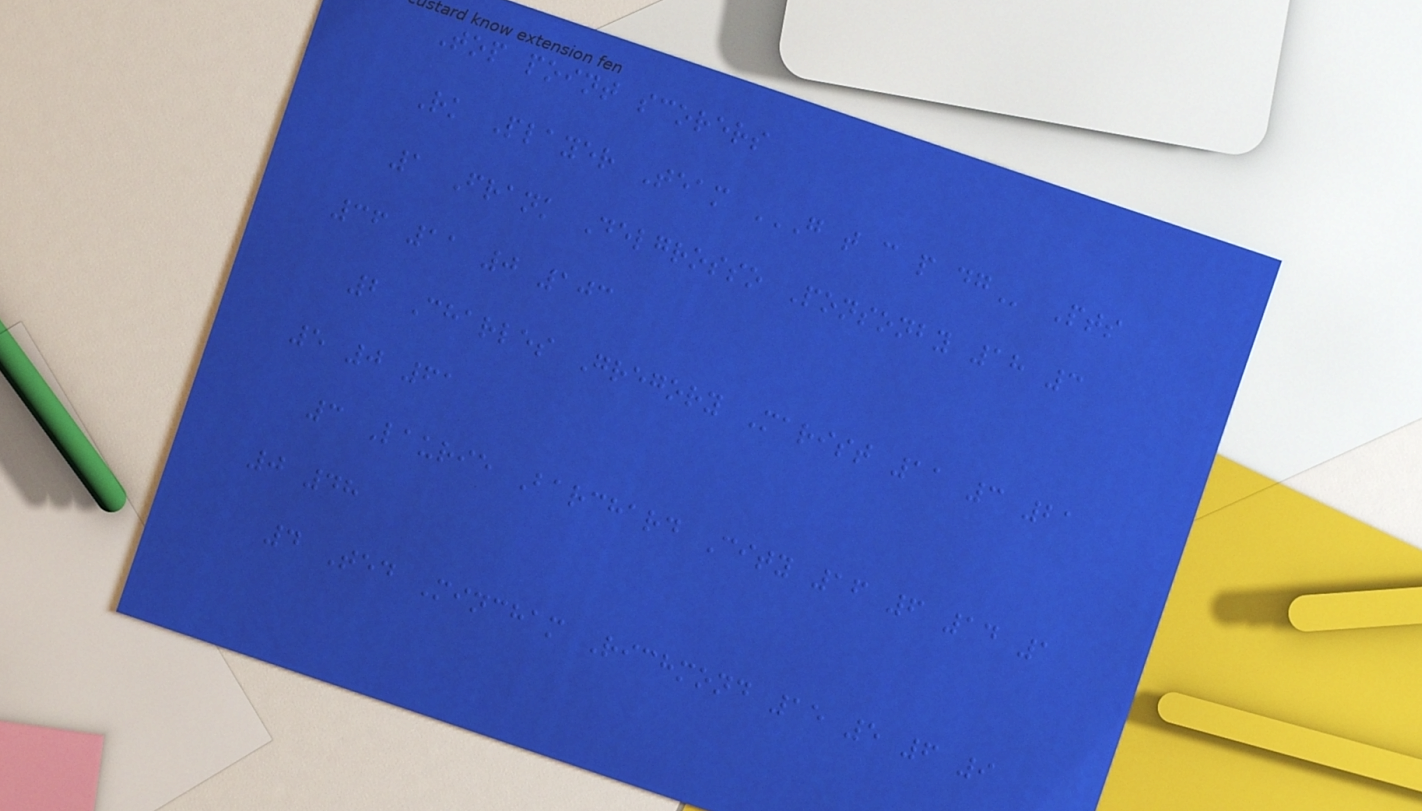Top point scorers
Rk Player Team G T C P DG Pts
1 Frank Delgrosso Ponsonby 18 3
36 11 0 103
2 Charles Gregory Marist 11 3 21
5 0 61
3 Laurie Barchard City 16 6 14 1
0 48
4 Ted Mincham Richmond 15 5 6 9
